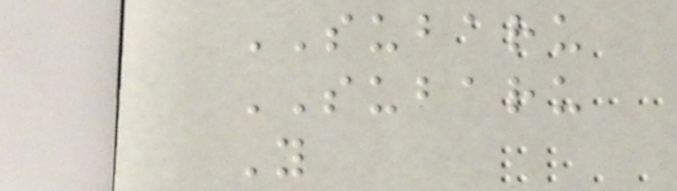SUBARU
SUBARU
Y
